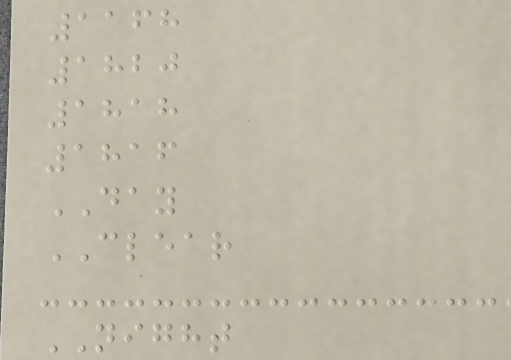1168
1820
1818
1816
DAY
CLEAR
NIGHT
